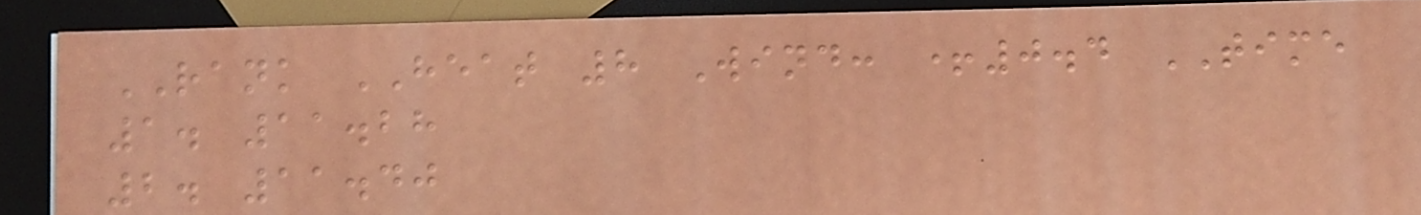RANK HEAT 8 Wind: +0.4 TIME
1. 11.28
2. 11.40
